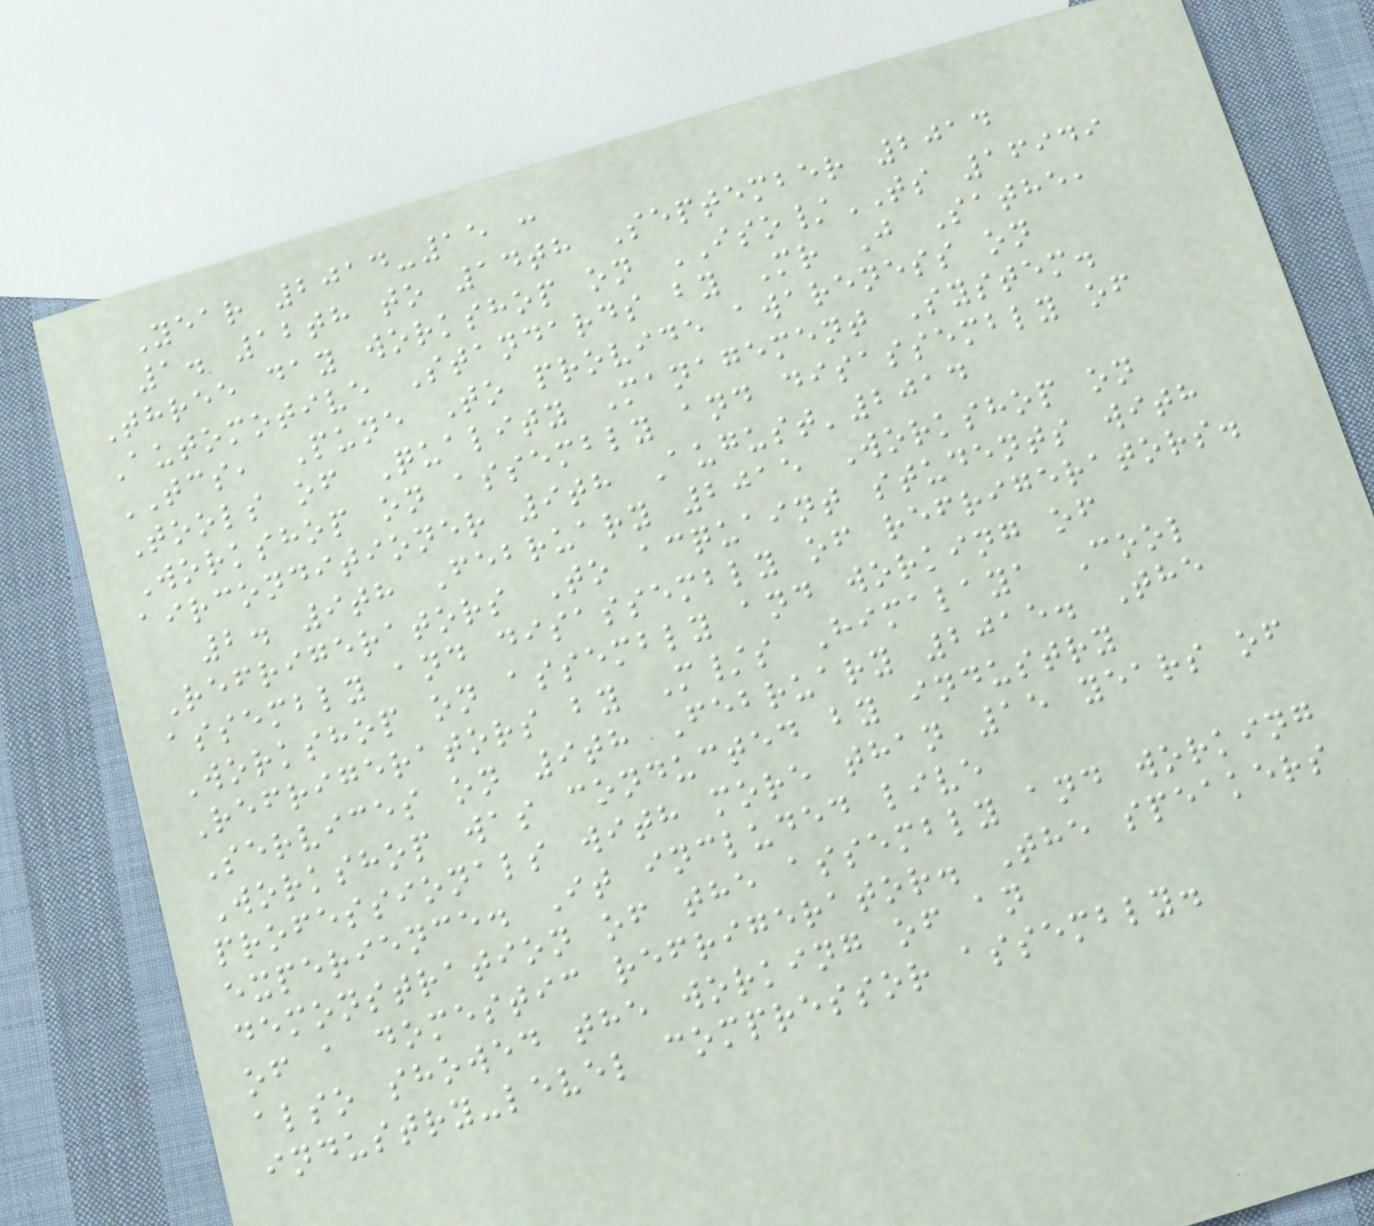Year 2014-15 :
1. 12th to 14th September 2014
Three day workshop on ISO/TS 16949
Automotive Standards by Mr J Sathe,
TCS, Pune To provide awareness on
Tools of Quality Management System.
Workshop on assembly and disassembly of
airconditioner 9th August'2014
2. 9th February 2015 Workshop on
Refrigerators To acquaint students with
assembly and disassembly of refrigerators.
Workshop on assembly and working of
Refrigerators by M/s Himalaya Cool
Services on 9th February 2015. The
Workshop was conducted by industry
professionals with more than 15 years of
experience. It included live
demonstration of the assembly and working
of a domestic refrigerator. The speakers
also showed the working of an
industry-level compressor assembly.
